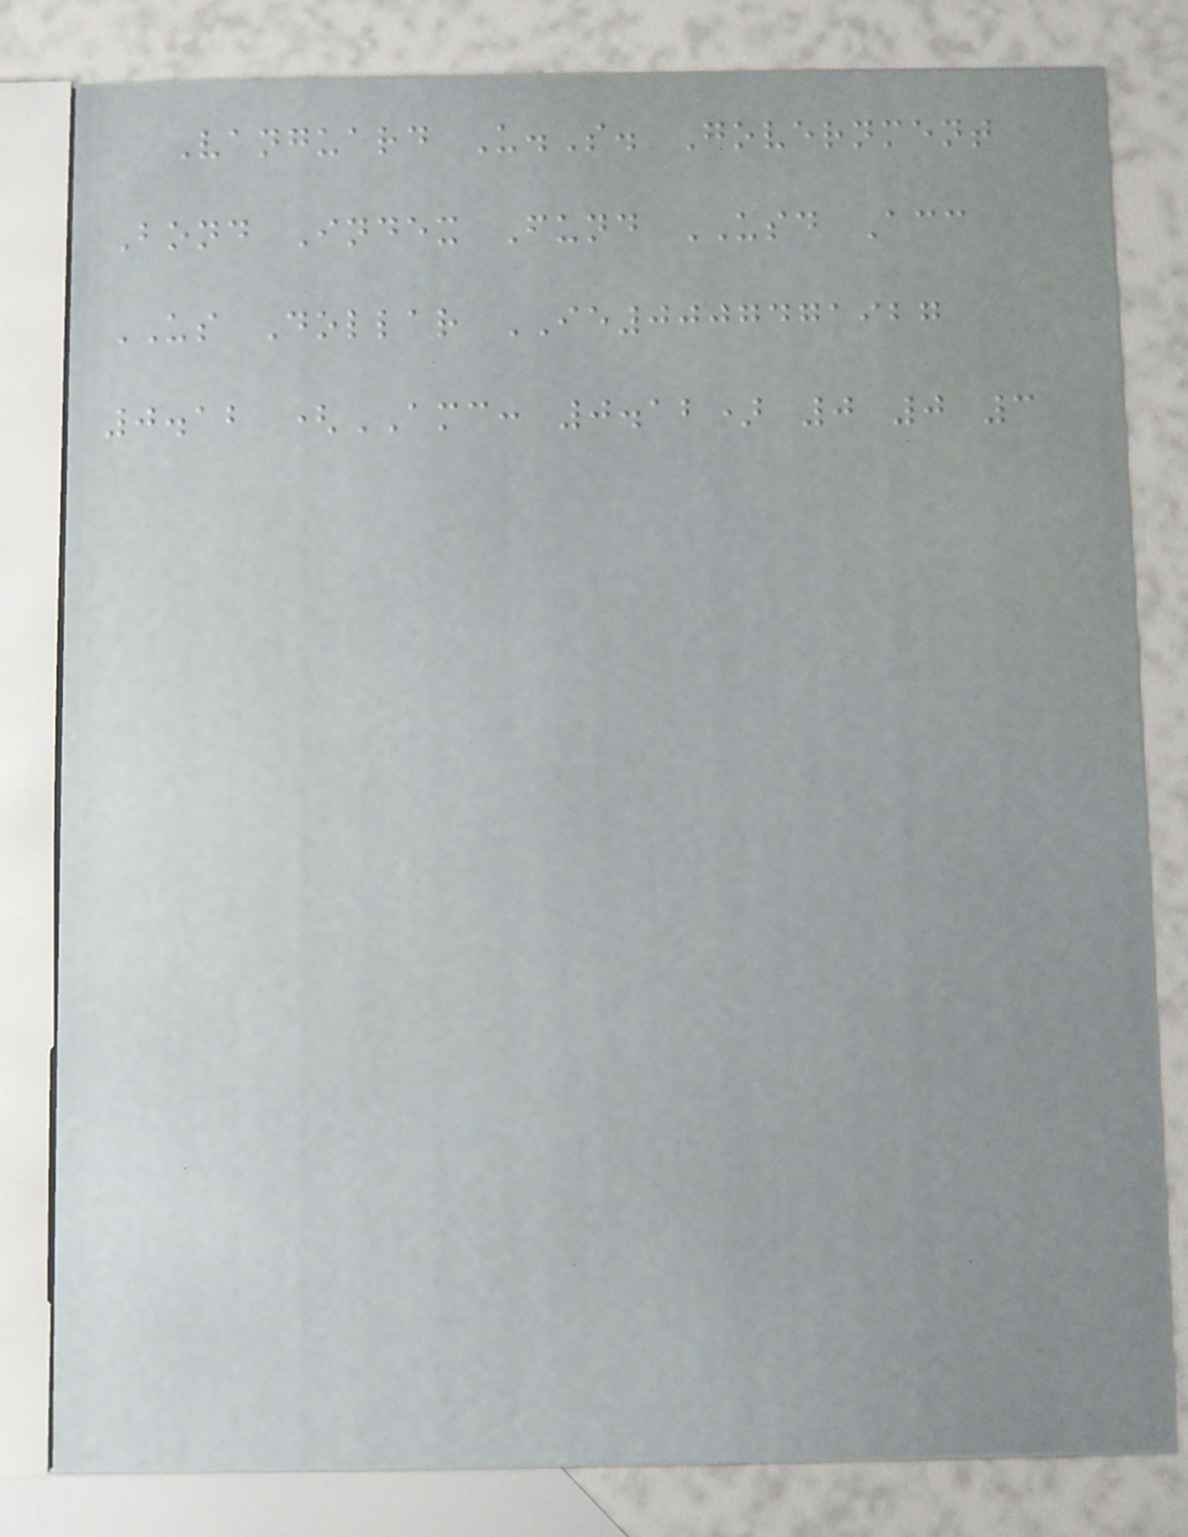Vanguard U.S. Government
Bond Index Fund USD Acc
US Dollar IE0007471927
0.12 (AMC: 0.12) 0 0 3
